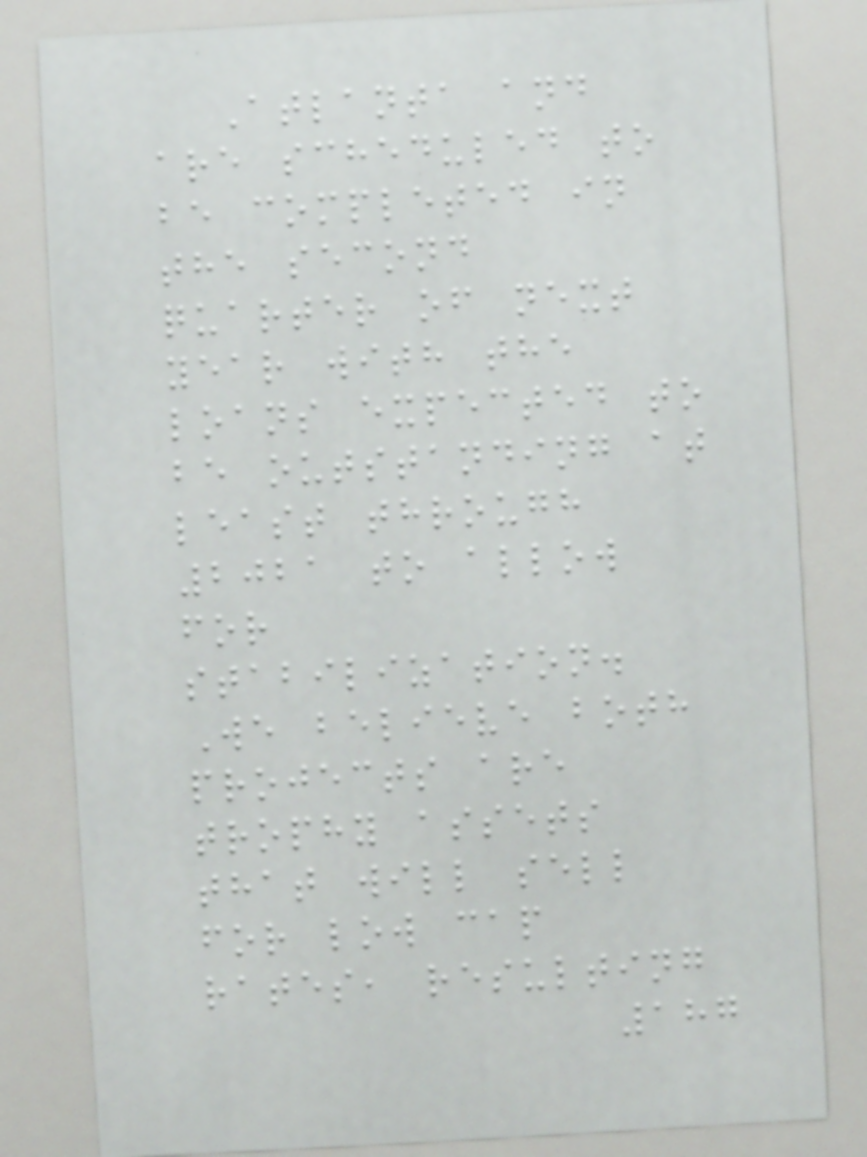Atlanta and
are scheduled to
be completed in
the second
quarter of next
year with the
loans expected to
be outstanding at
least through
2021 to allow
for
stabilization.
We believe both
projects are
trophy assets
that will sell
for low cap
rates, resulting
187
